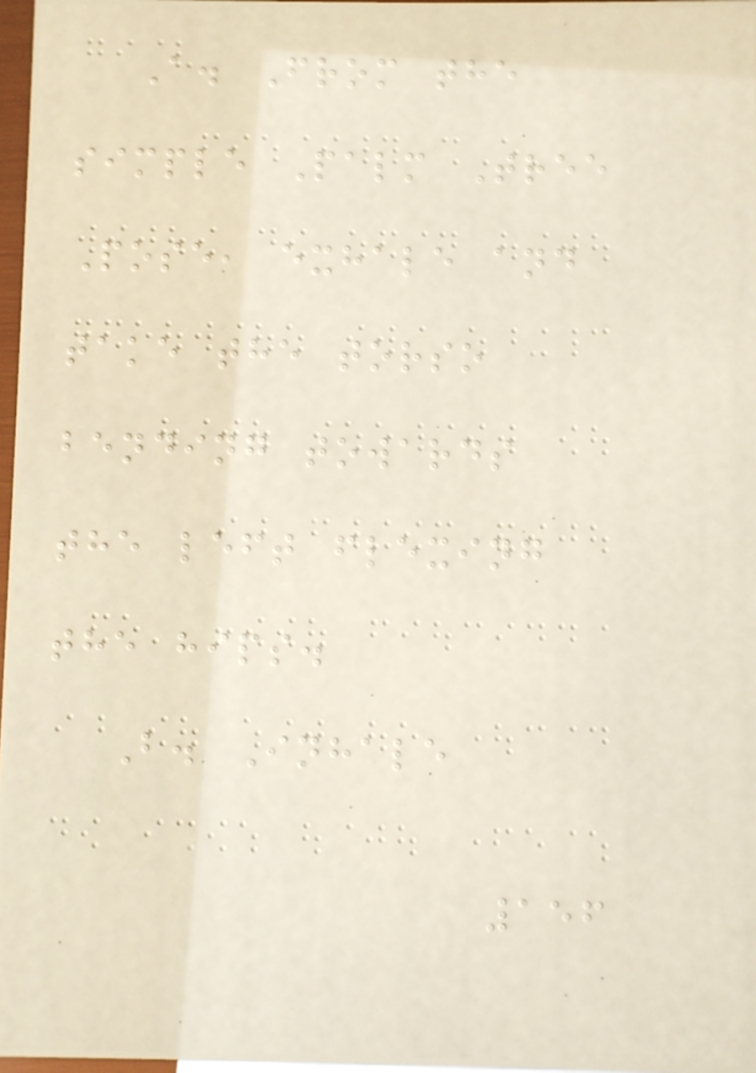A. From the
simple Palm Tree
Pose, exhale and
take the torso
bending towards
the left flexing
the hips.
B. Inhale
156
